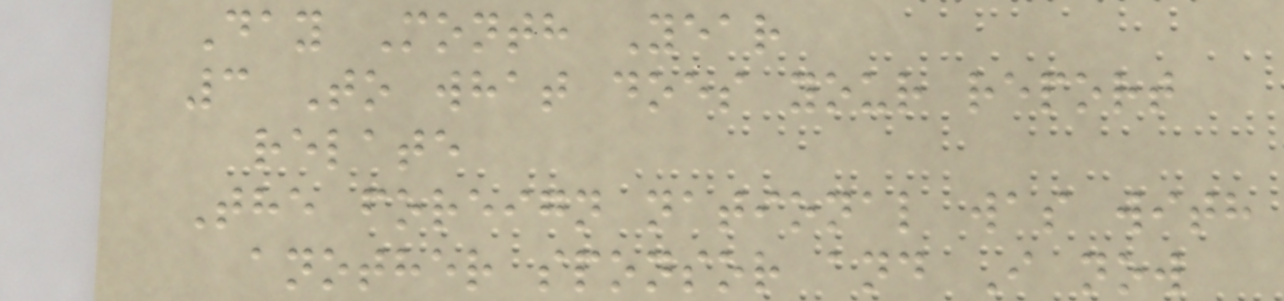Day Month Year
3 To what does your report
relate
The foreign national was with
another sponsor and I now
